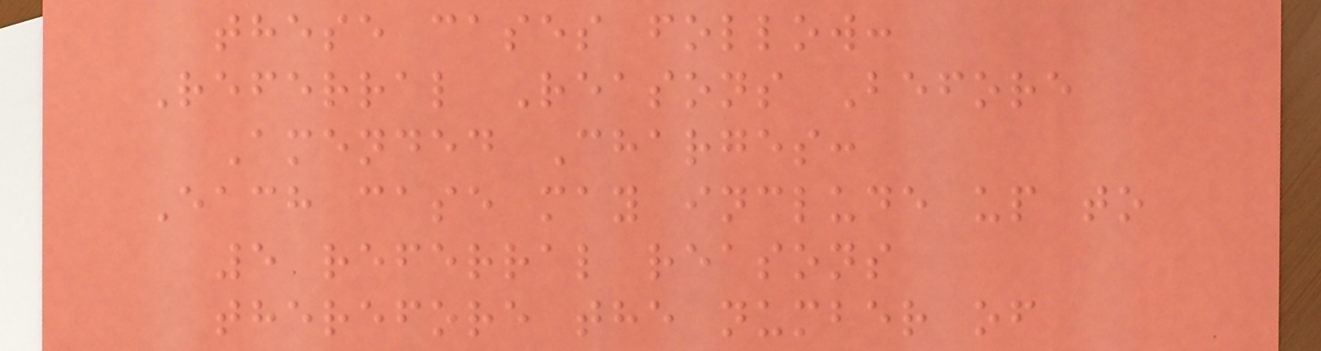these cases follow:
Referral Reasons Before
Amended Charges:
Each case may include up to
5 referral reasons
therefore the number of
